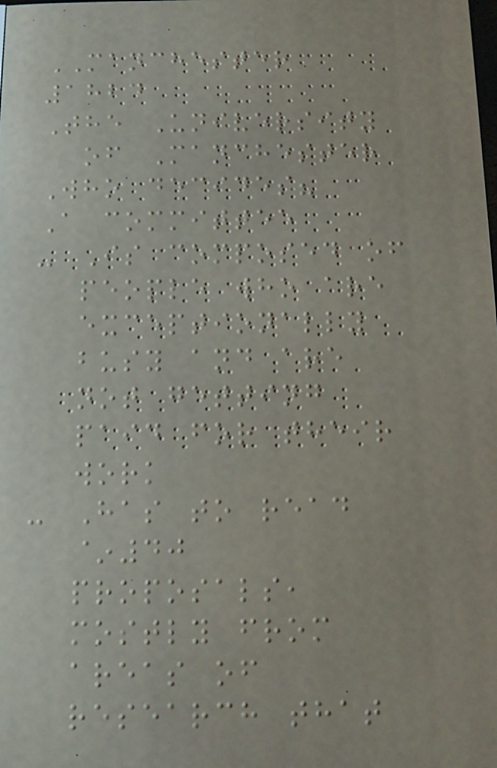MANCHESTER
1824
The University
of Manchester
Who decides?
A committee
- Is composed of
people who are
exceptionally
busy and are
not getting
paid for their
work
- Has to read
~40
proposals,
mostly from
areas of
research that
